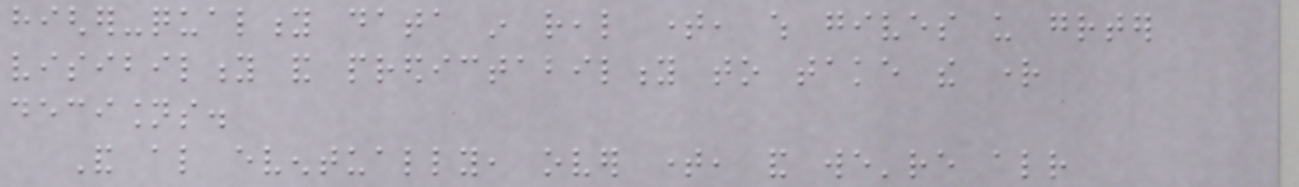higher-quality data in real time, which gives us greater
visibility and predictability to take the right
decisions.
And also eventually, over time, and we're already
